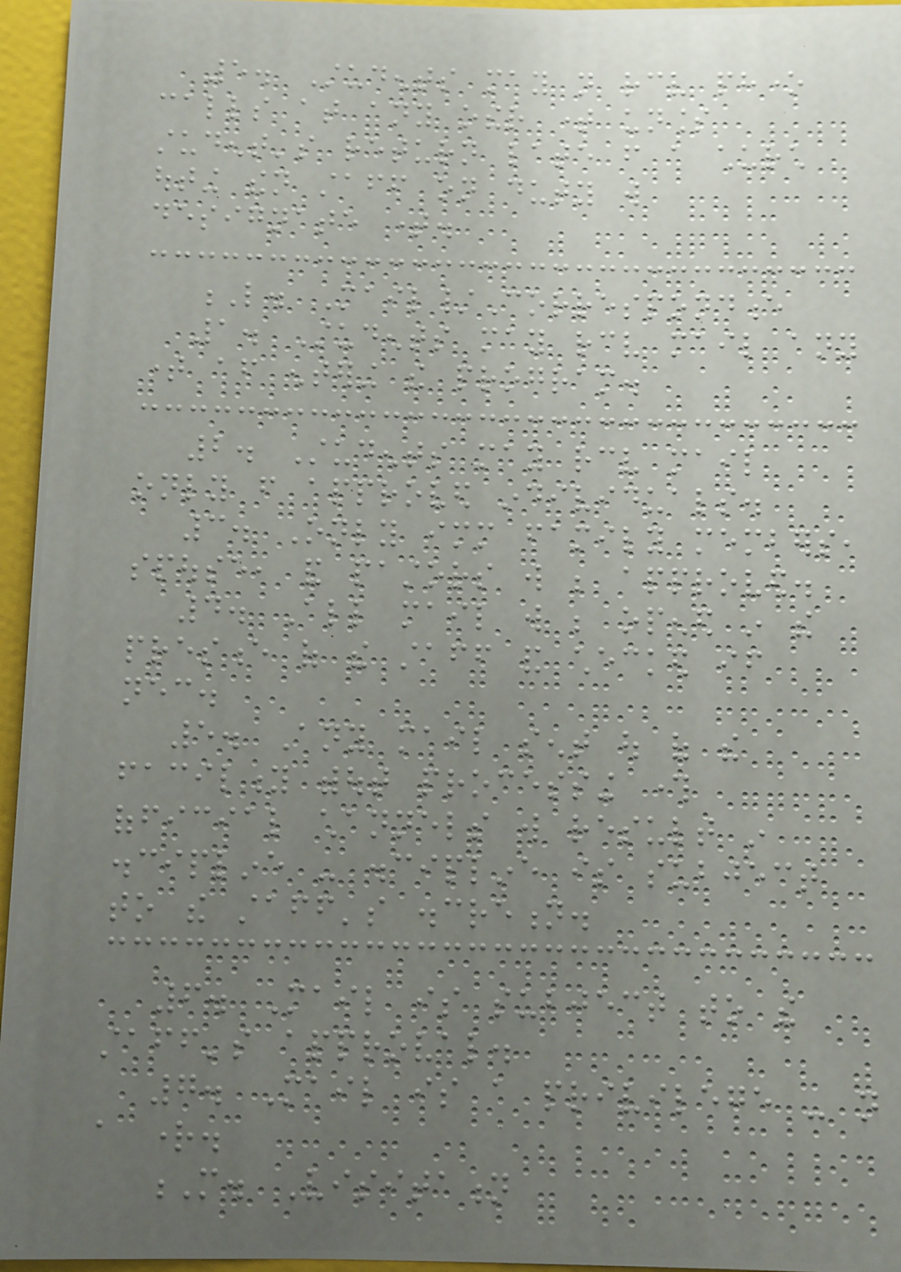5. Students may not receive phone
calls at any other time unless
student's return late from a church
outing then staff on duty will
designate time.
L. Mail/Correspondence
1. Students may receive mail any
time after entering the program.
2. Students may receive mail
only from approved individuals.
3. Only immediate family members,
spouse, and pastors will be approved.
4. All mail will be opened in the
presence of the staff and checked if
necessary.
5. Any mail sent out of the
facility without processing through
official channels will result in
discipline - discipline is subject
to the staff's discretion.
6. Mail is subject to the
staff's approval.
7. Mail is a privilege - not
a right.
M. Visitation
